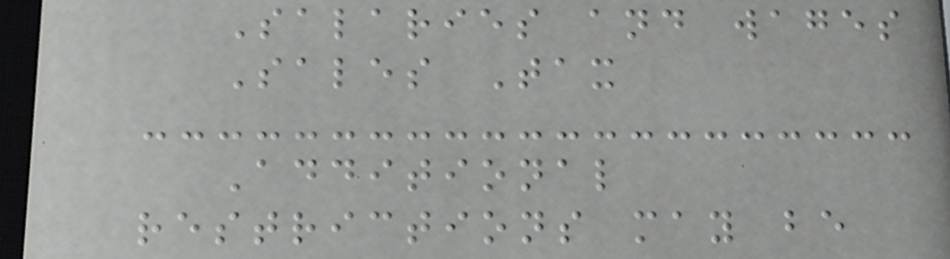Salaries and wages
Sales Tax
Additional
restrictions may be
